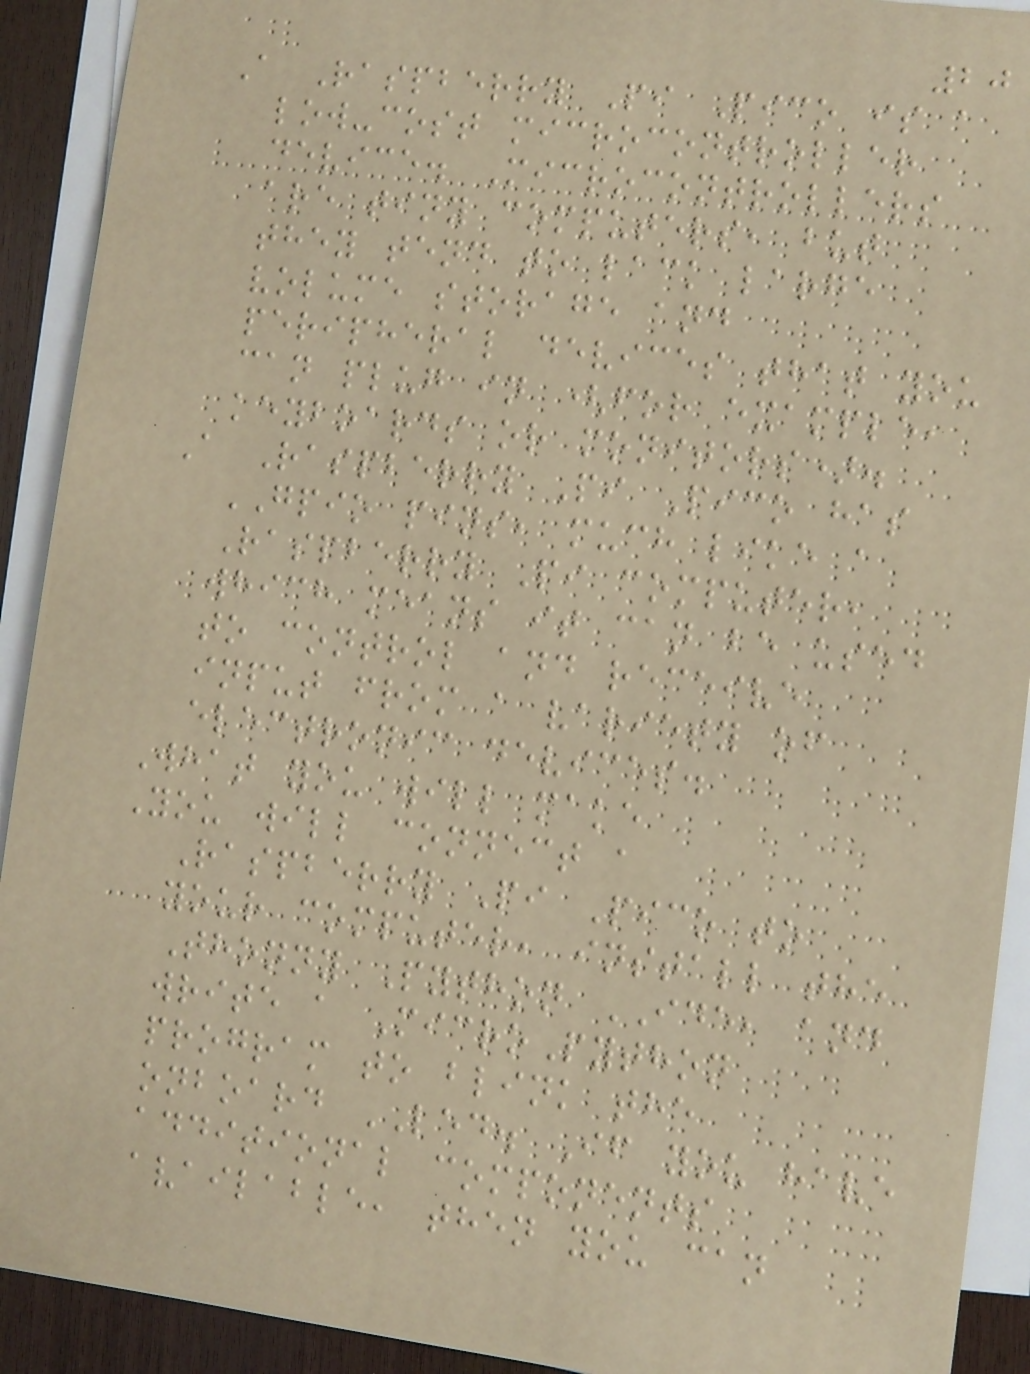20
A Raspberry Pi Pico is a
low-cost microcontroller
device. Microcontrollers
are tiny computers, but
they tend to lack large
volume storage and
peripheral devices that you
can plug in (for example,
keyboards or monitors).
A Raspberry Pi Pico has
GPIO pins, much like a
Raspberry Pi computer,
which means it can be used
to control and receive
input from a variety of
electronic devices.
What you will make
You will connect a
Raspberry Pi Pico to
your computer, install the
Thonny Python IDE, and
write a MicroPython
program to blink the
onboard LED. If you have
additional components
available, then you can
